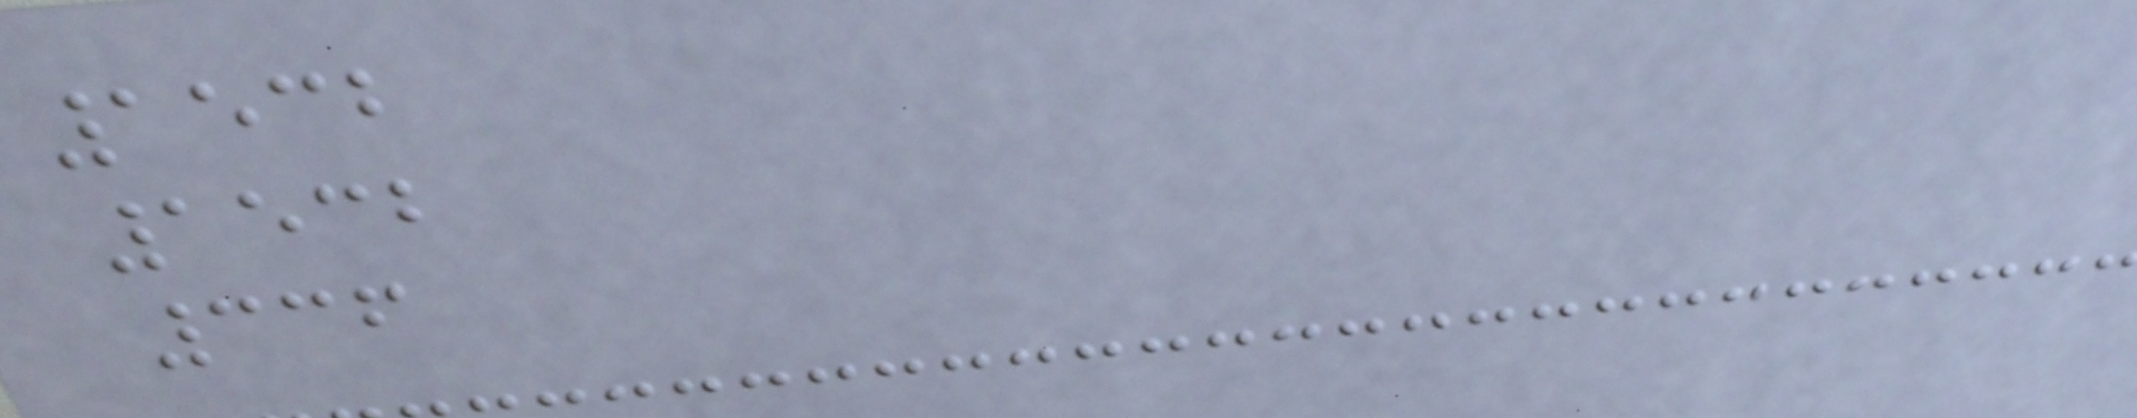1532
1532
336
